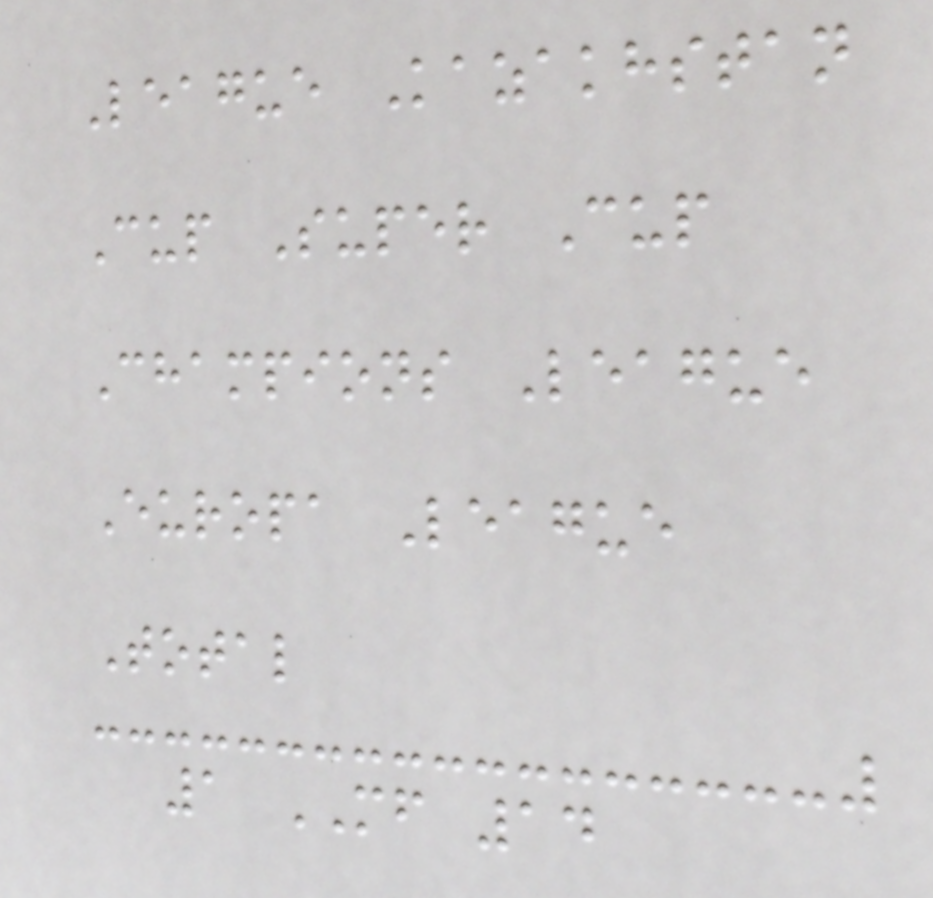League Kazakhstan
Cup Super Cup
Champions League
Europa League
Total
1 MF 14
